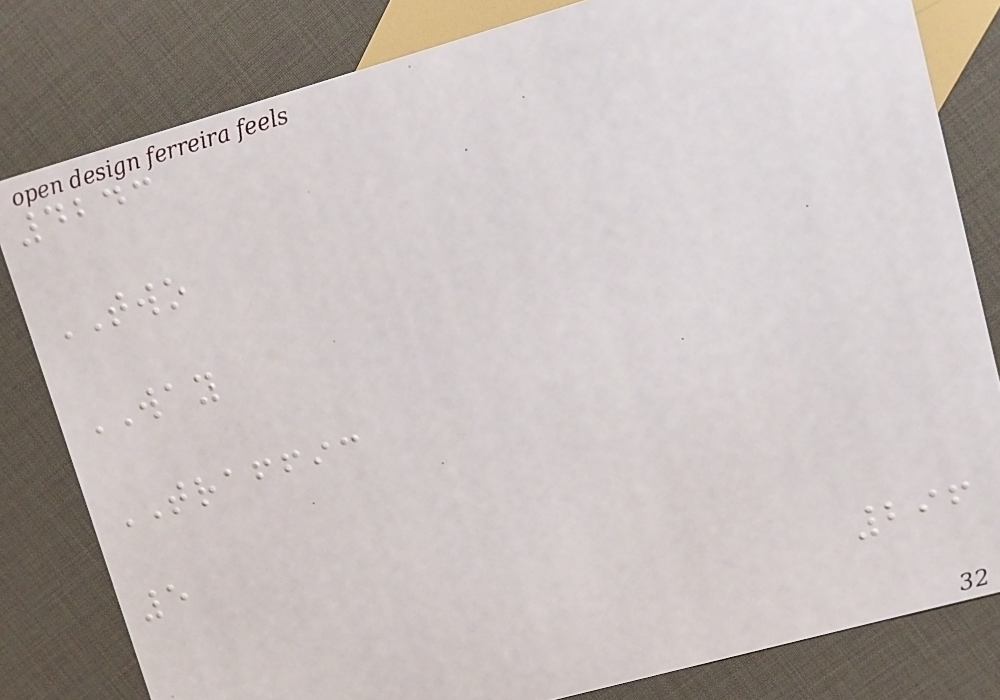4243
TWO
WAY
TRAFFIC
5
296
